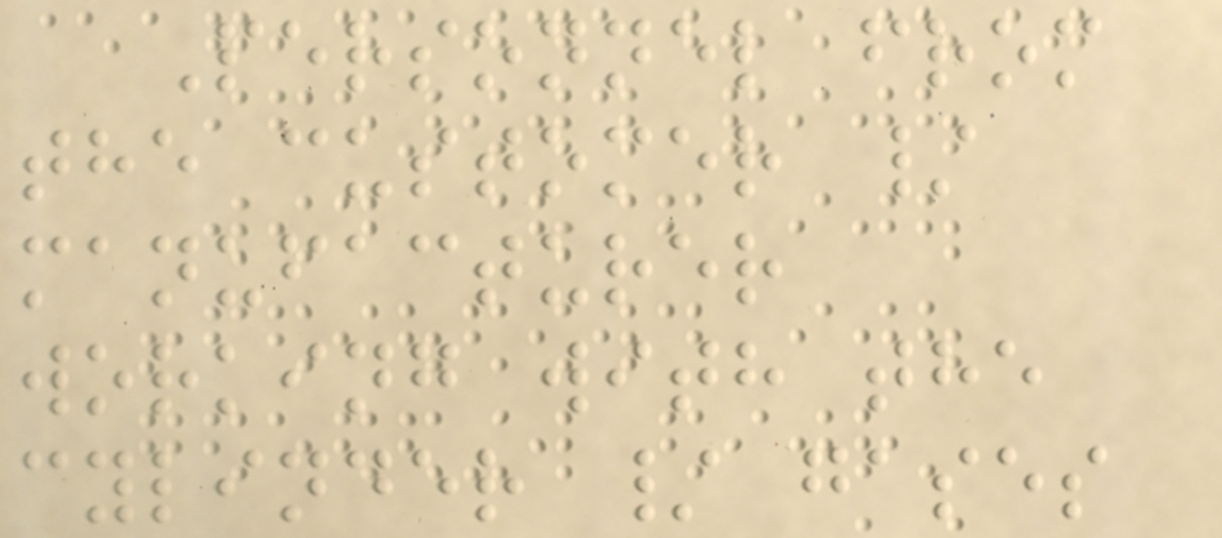Personnel from
the customer /
manufacturer
working with the
cylinder / gases
